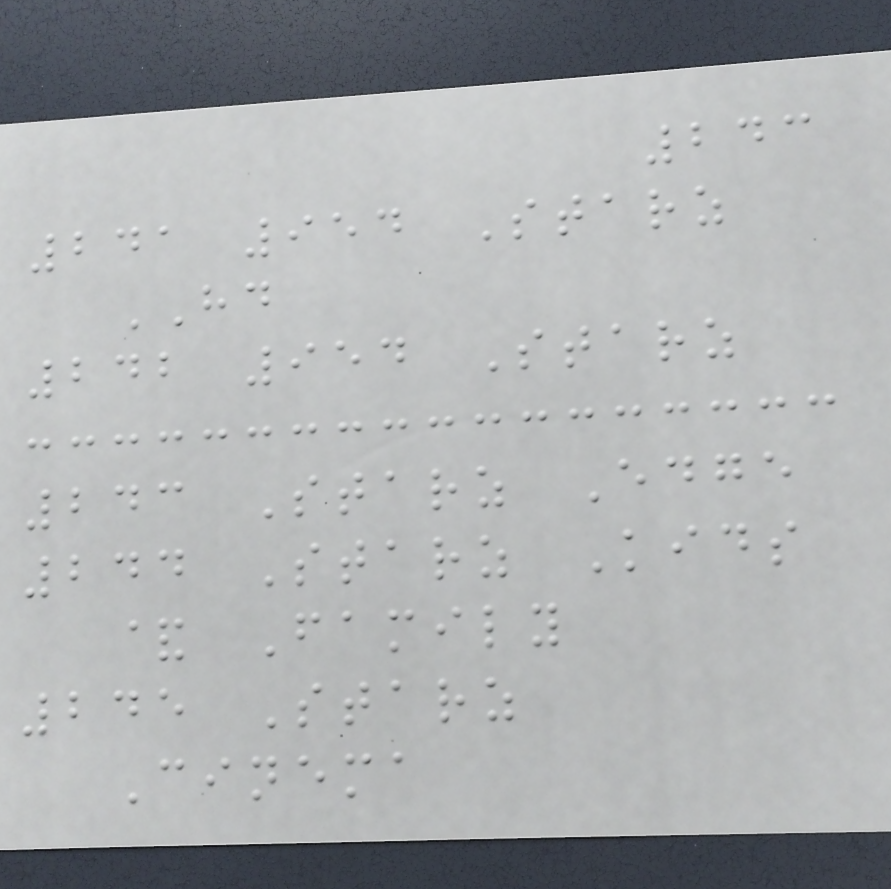243
241 954 Starz
HD
242 954 Starz
243 Starz Edge
244 Starz Kids
& Family
245 Starz
Cinema
